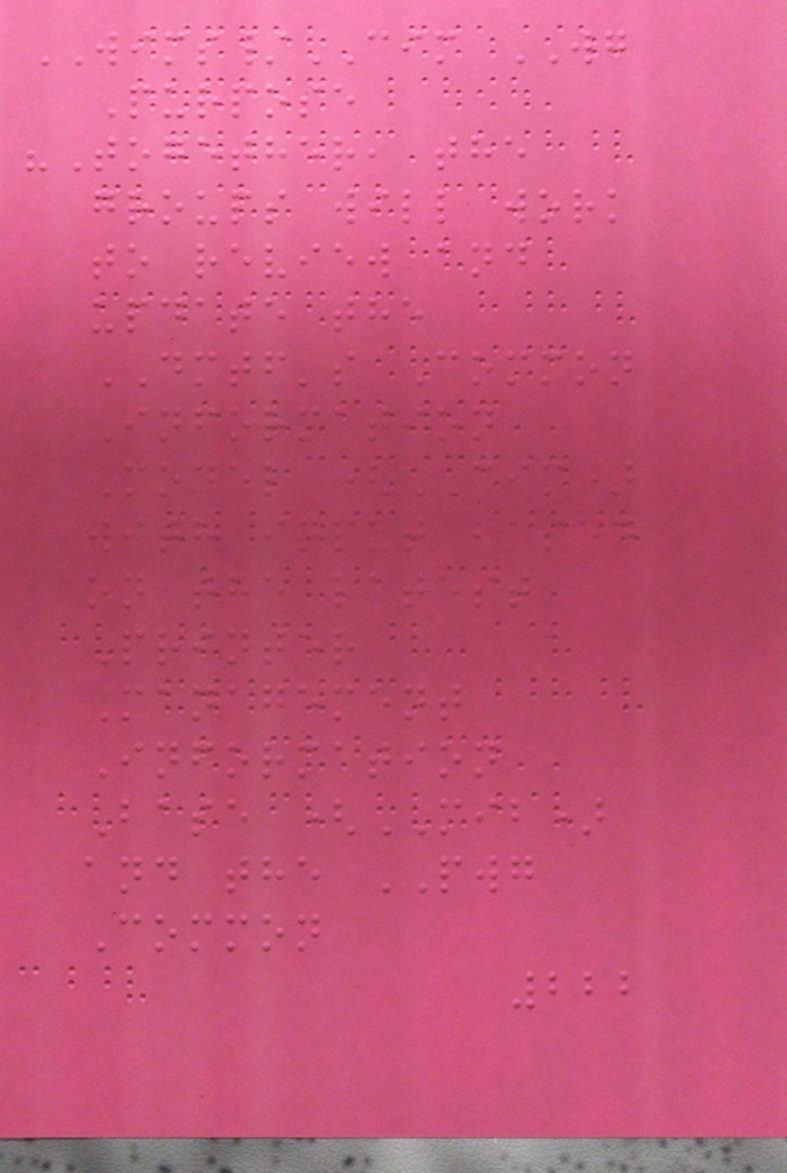WIMS/CIM WG
Purpose
"Together, the
groups will work
to review and
update the
DMTF's Common
Information
Model (CIM)
with input based
on the latest
Printer
Management
Information
Base (MIB)
and the PWG
Common
222
